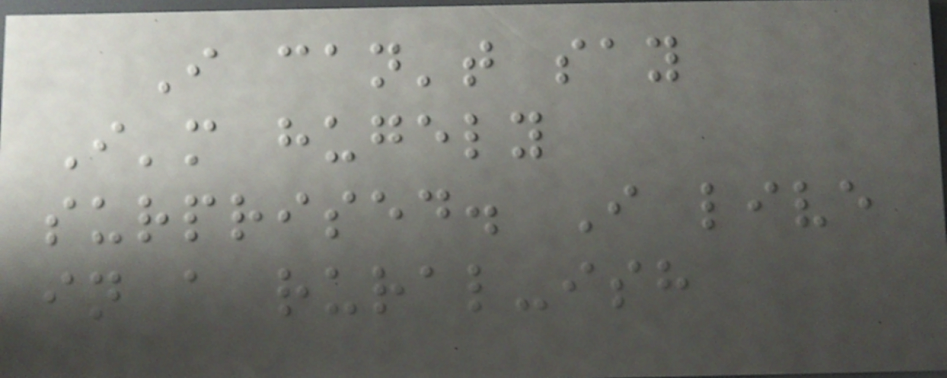I can't say
I'm hugely
surprised. I live
in a rural-ish
